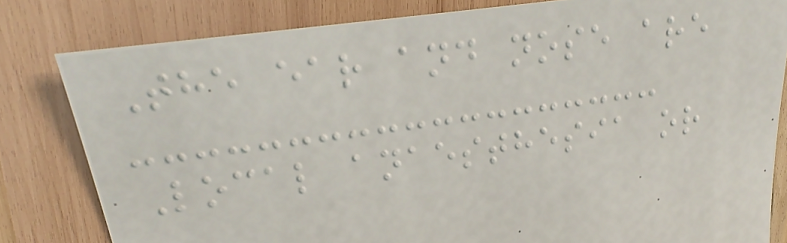The ear and nose are
Local anaesthesia or
